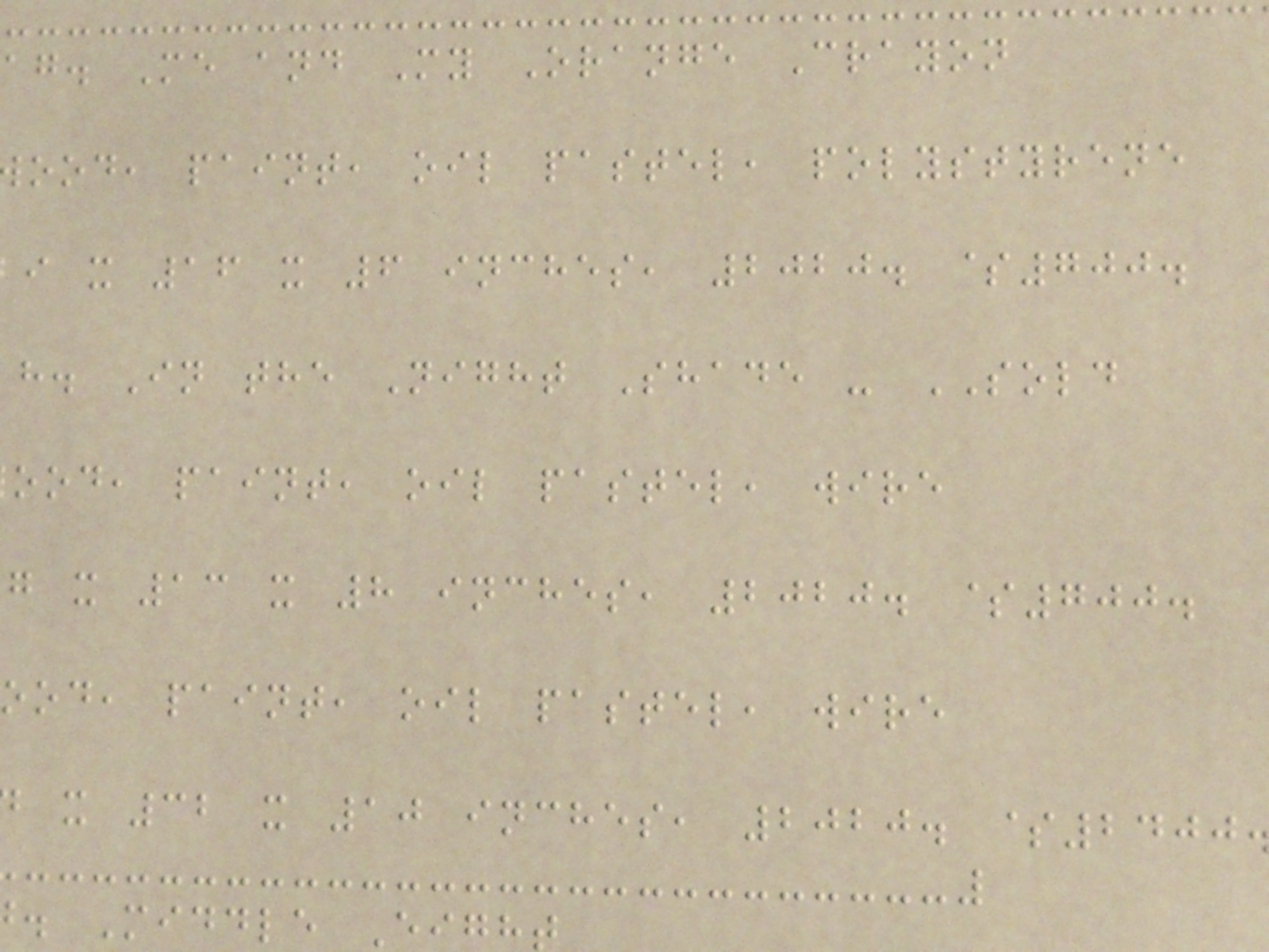ag. Me and My Orange Crayon
ood, paint, oil pastel, polystyrene
i x 16 x 6 inches, 2020. $700.
h. In the Night Shade - SOLD
ood, paint, oil pastel, wire
g x 13 x 8 inches, 2020. $700.
ood, paint, oil pastel, wire
x 32 x 10 inches, 2020. $2400
. Middle Eigh
